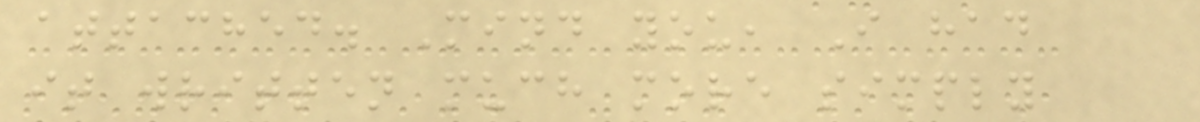attached. Mind you, I had
it written much more simply
